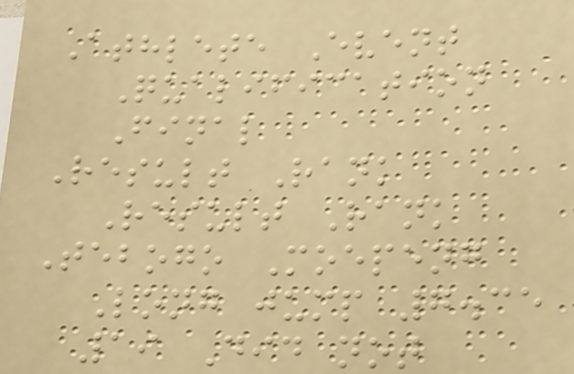Athlete Event
Qualification
Final
Result Rank
Result Rank
Tebogo Moepeng
Long jump 7.35
19 Did not
